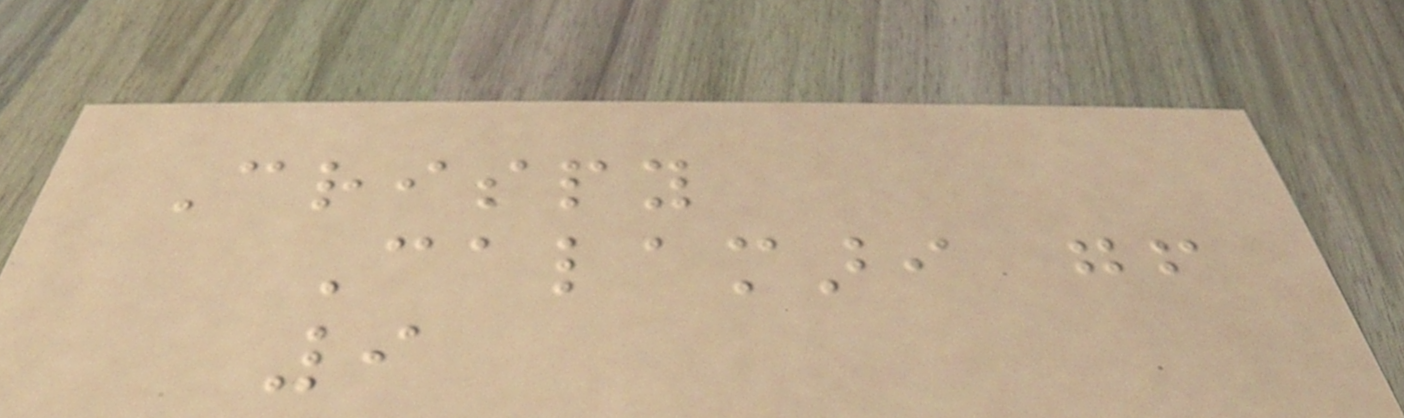Crispy
Calamari gf
9
